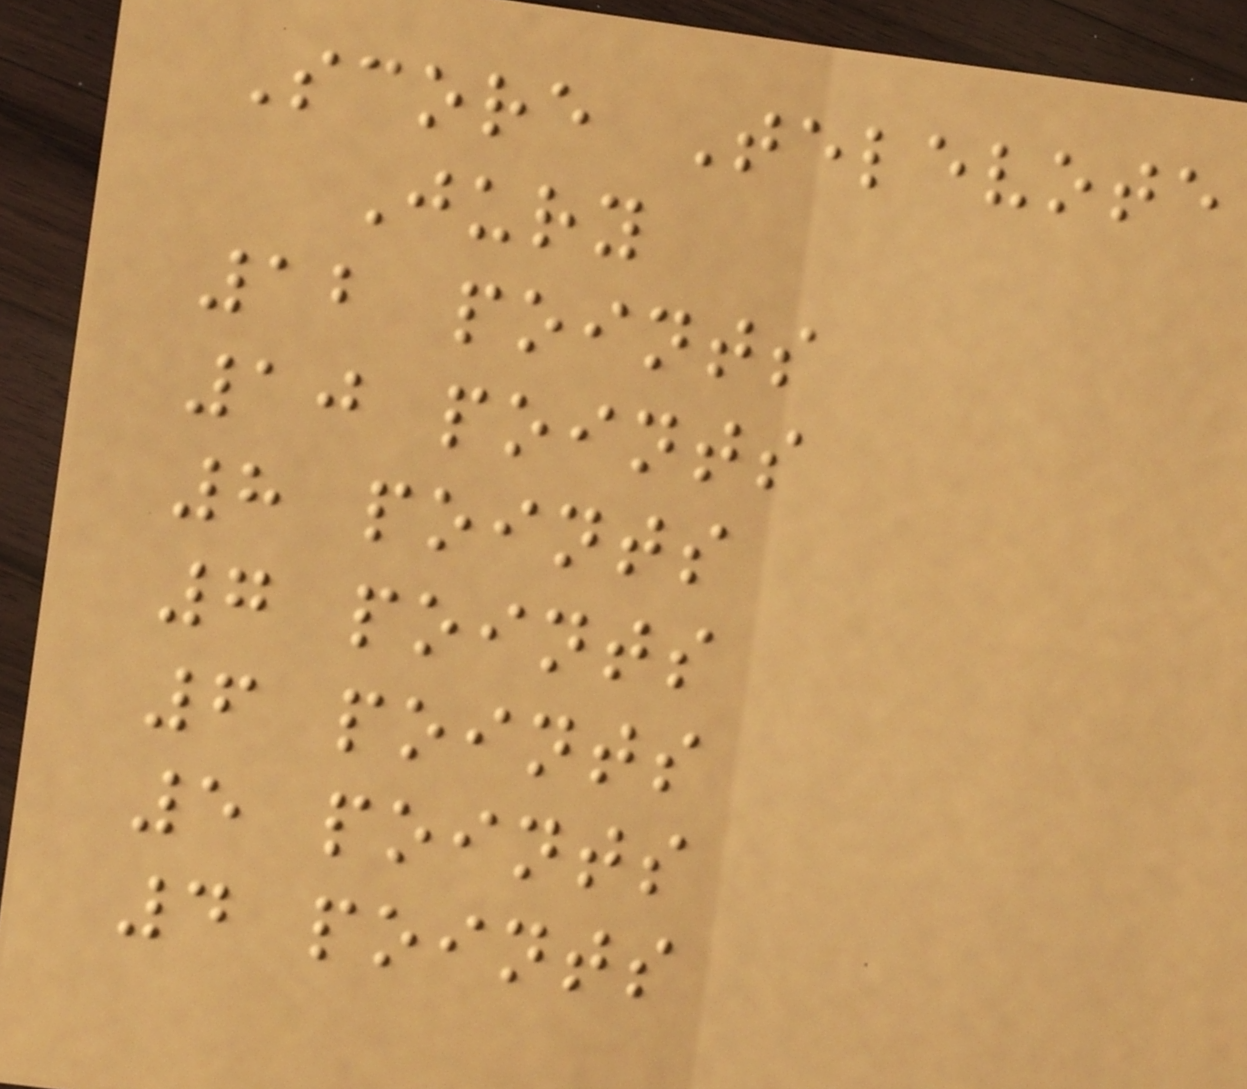Score Televote
Jury
12 points
10 points
8 points
7 points
6 points
5 points
4 points
